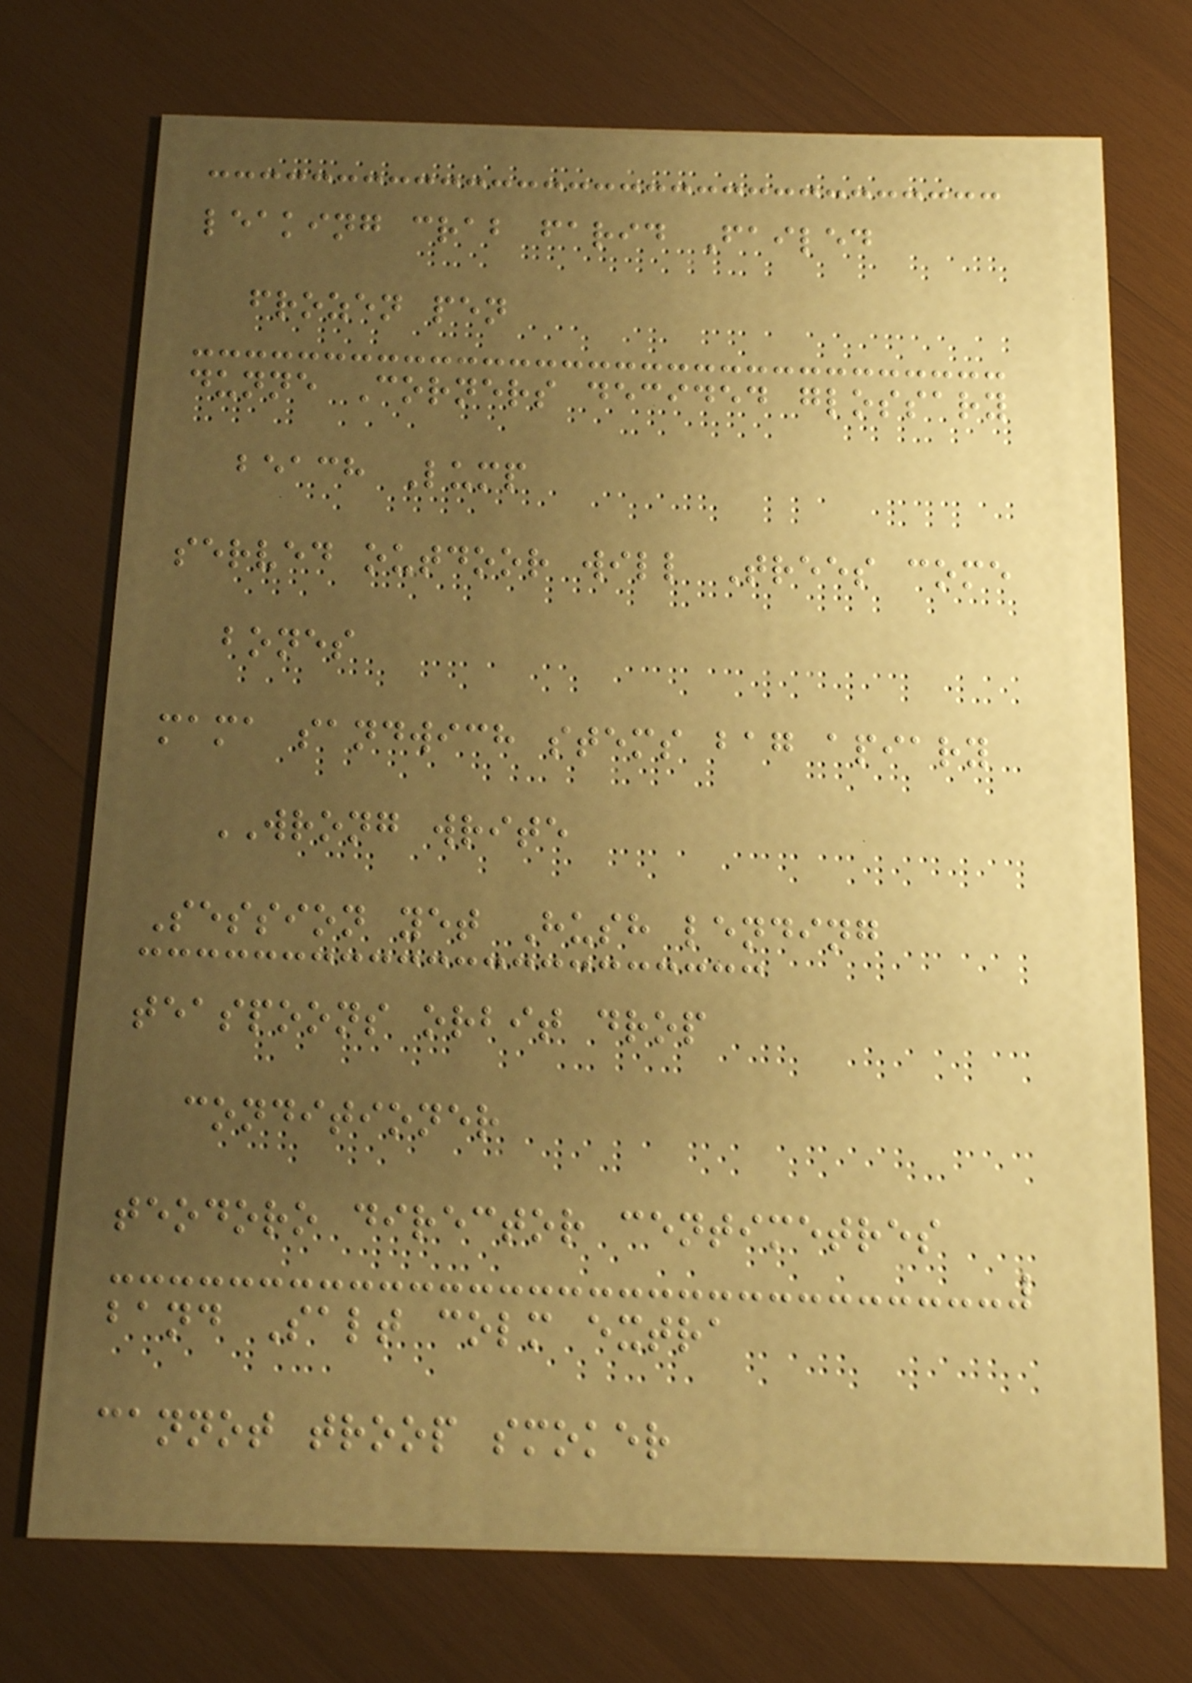leaking crab farid Failed
frozen pen
dunne Corners decided glossary
beach Lump
served outdoor will Trees come
bones
mama sandwich stems bag apiary
WRONG write
Session yet Hush lending
teaspoons orbit drop
conditioner
teodoro director centimetres
band Salt colm extra
cannot troop smoker
